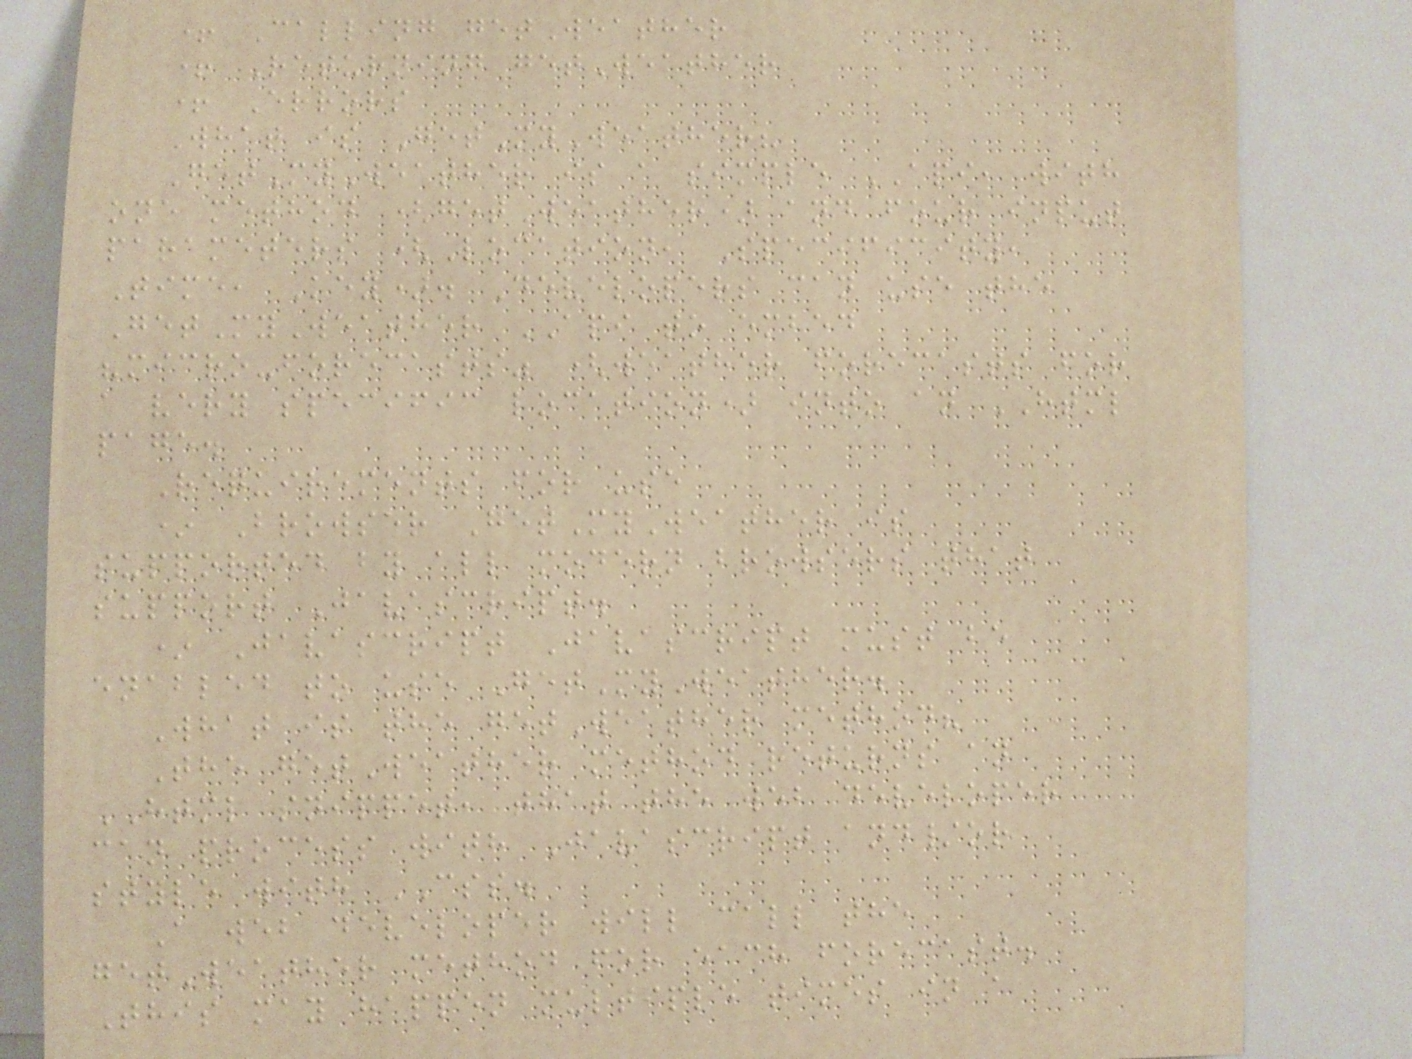+ Calling getWeather
+ Returning getWeather
+ Errors
What is GetMyWeather?
GetMyWeather is a simple API, with
one method (getWeather) and four input
parameters (Location, Specificity,
Time, Key). Developers can use the
GetMyWeather API to embed
"micro-forecasts" (weather forecasts for
a very specific location) into an HTML
page.
Requirements for use
* Browser GetMyWeather is
supported by all modern browsers that
support Javascript.
* Javascript Javascript must be
enabled to use GetMyWeather.
What is the getWeather method?
The getWeather method returns an
HTML snippet, that the web developer
can process with Javascript and/or
style with CSS.
A web developer will call the
getWeather method for each forecast.
This may happen multiple times in a
